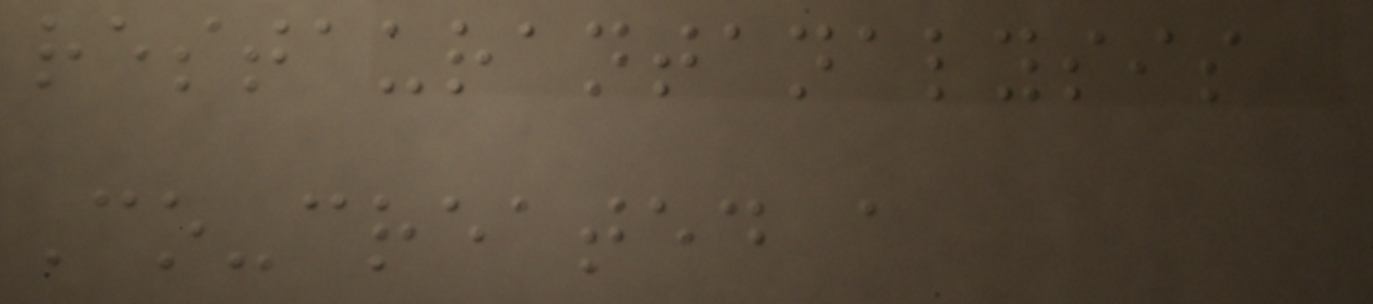restaurantanalysis
Co-created a
